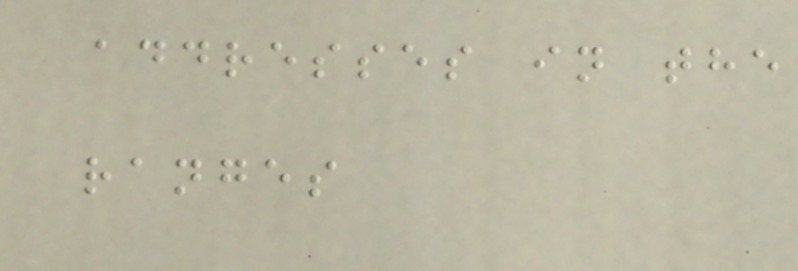addresses in the
ranges
